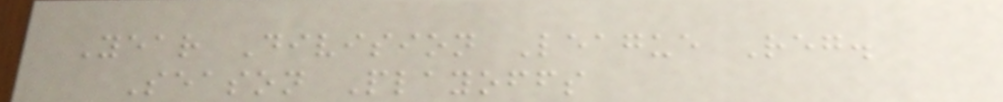Year Division League Reg.
Season Playoffs
